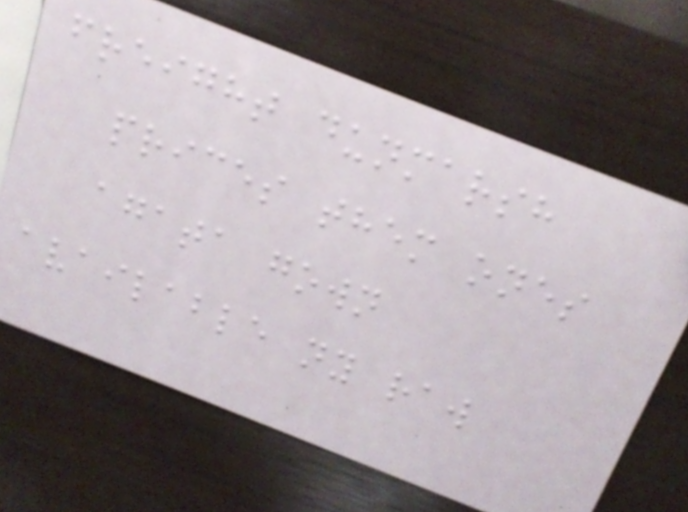freight dunmarsh
prices them ones
agata gown
available ny raw
